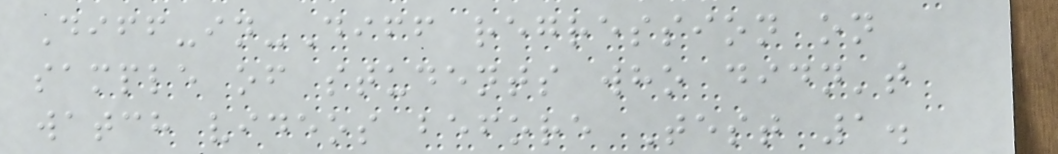Diff-in-Diff regression on
sample of students who didn't
watch videos before Test 1.
